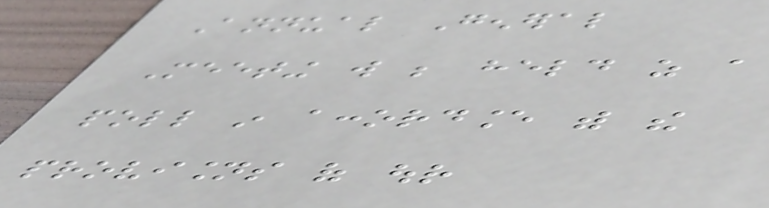Annual General
Meeting will be held as a
poll in accordance with the
provisions of our
